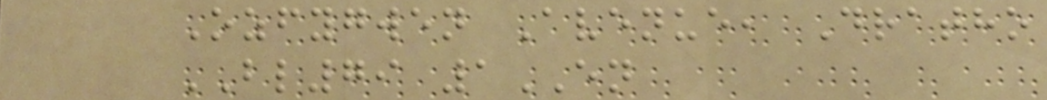Ozfygwen Avenue, Dratho
BL79 1EN
